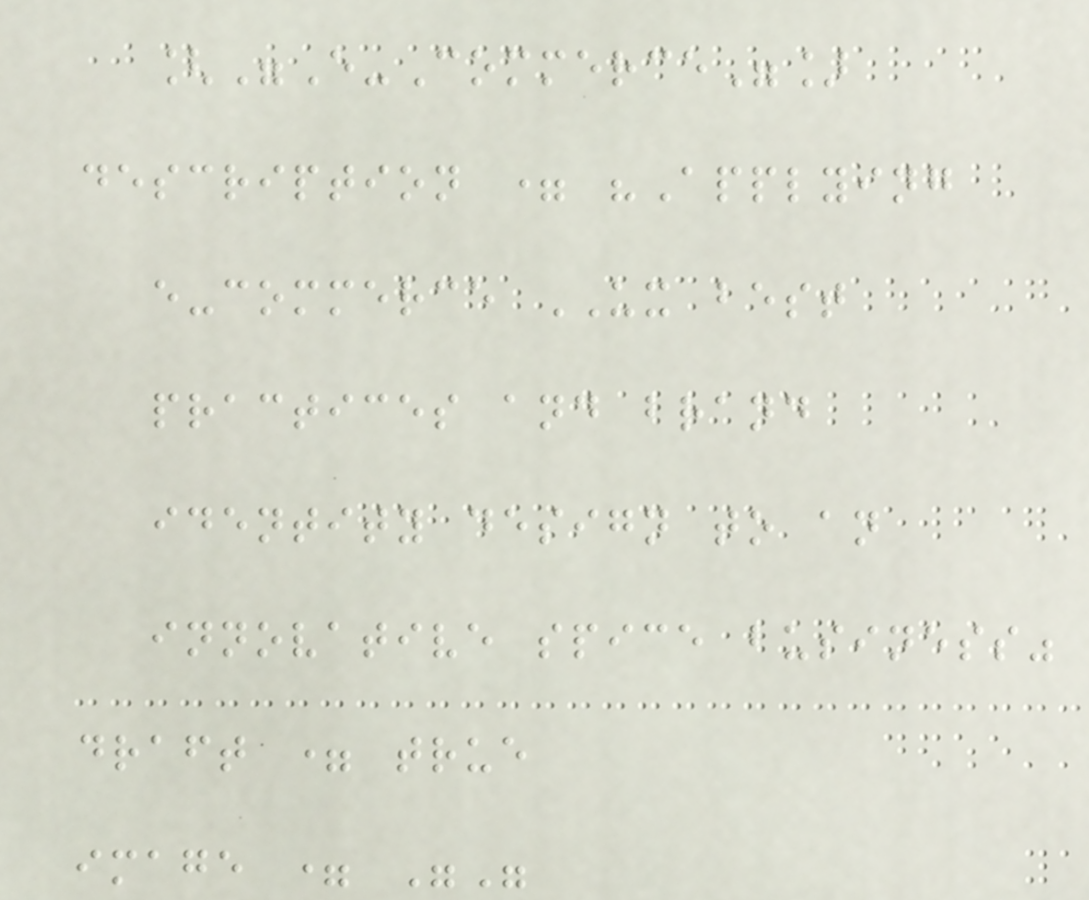["E-Commerce"]
description = "Applying
e-commerce UX best
practices and brand
identity design to an
innovative spice business"
draft = true
image = ""
